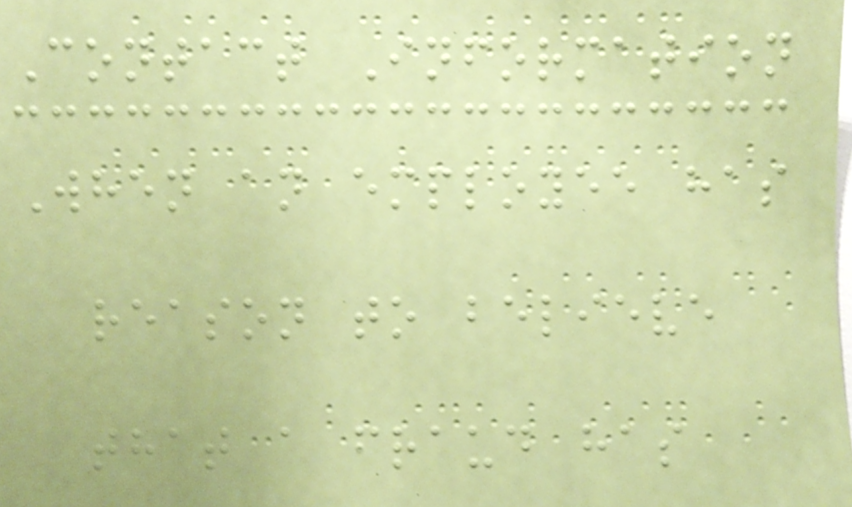Contact Information
When an employee has
reason to believe
that a fraud has
